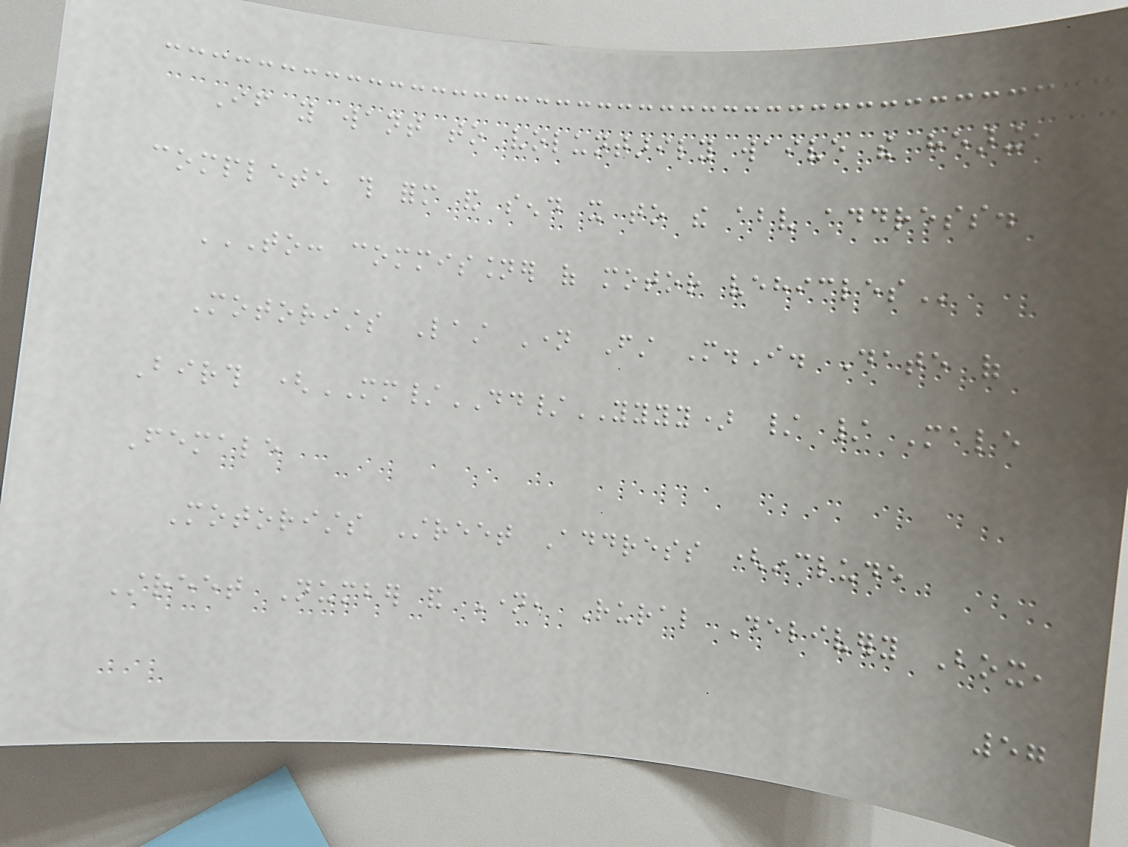If you want to voluntarily waive the hearing,
complete this form and send it to the above address.
TO: COMMISSIONER OF MOTOR VEHICLES
Motorists Last Name First M.I. Date of
Birth (MM/DD/YYYY) / / Male
Female
Motorists Street Address (include
Street Number and Name, Rural Delivery Box,
57
